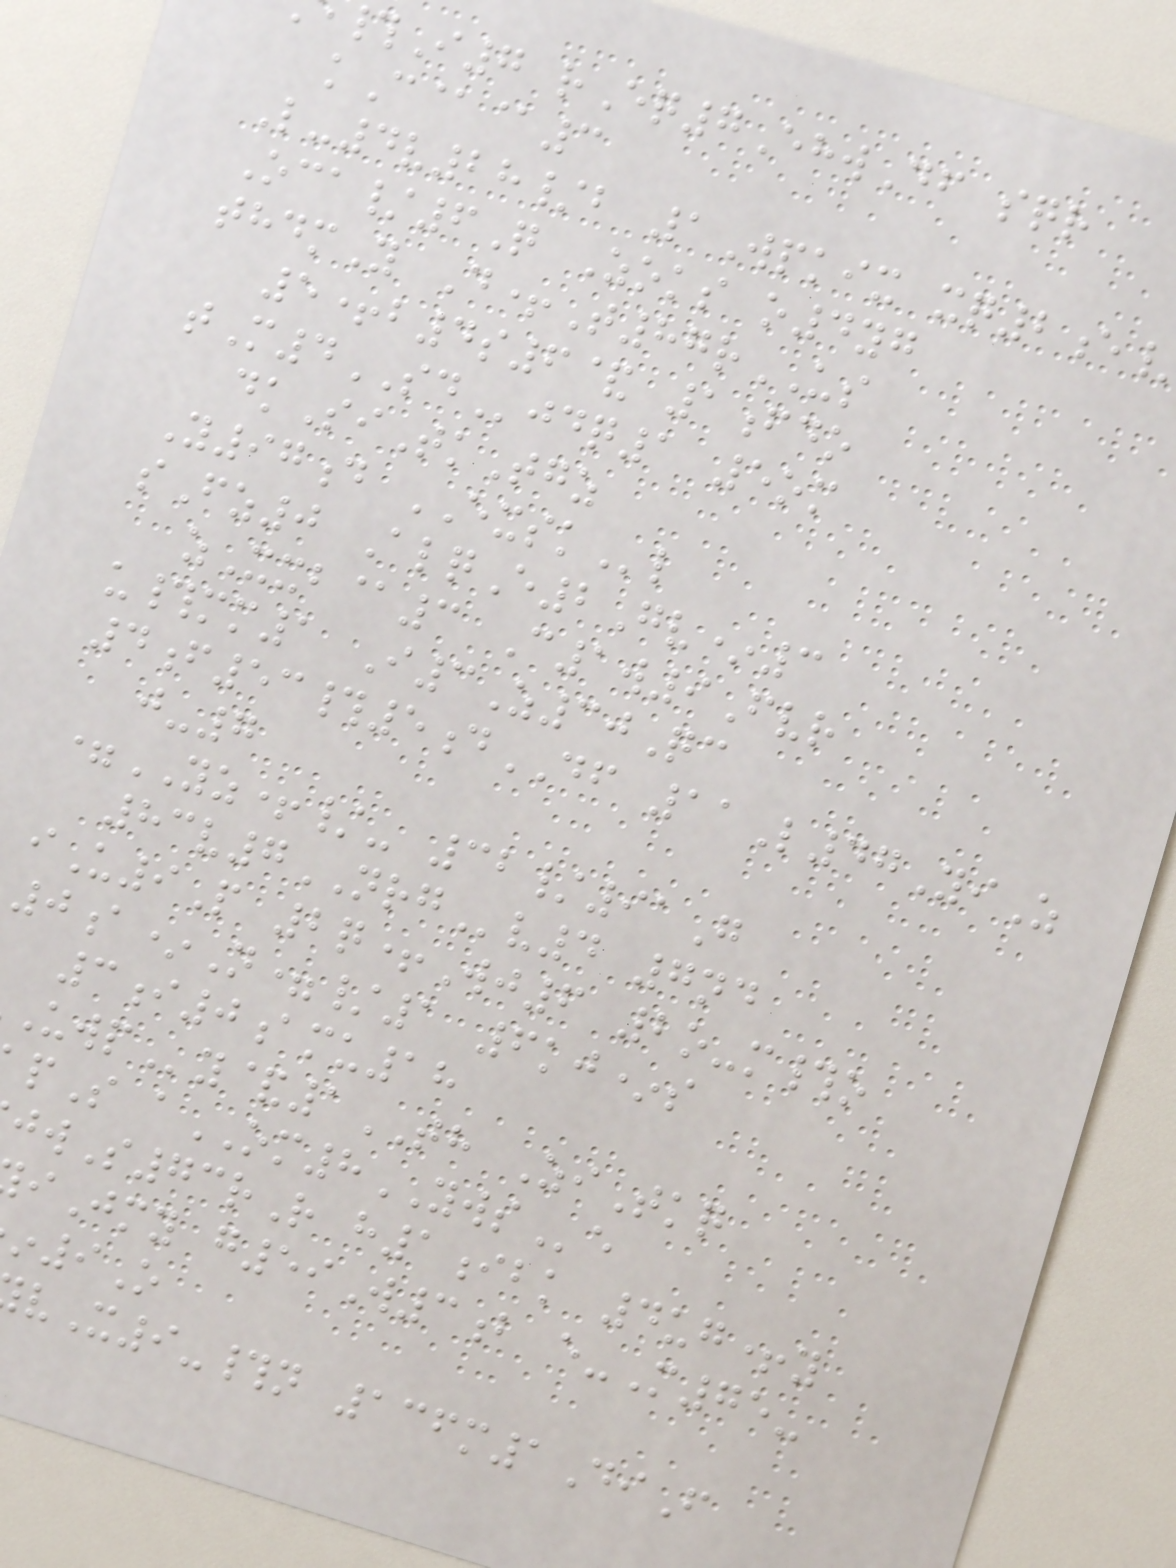#I7 rEq7EhwDf sqr
kC@@3
L-4v28/b 1Wpkix xq2e
Oca/6Q Zoks o4yg
thdmY D+T87rUS
5+b4s6& 1fdo
tM4SDjdq1 5om
dkSiTkTgz
Y97d EXSKl
sFz0 AlqE2Gv*3
zXxb@3 C1w9Fvr
u#mm1 I3Z30Qc
4f53#5dDF 11L47YiZ
j-7
=YZ+/- 32/91G
83v7NRGv4 7nd
iU9P 2q+Wj6 2o-m#o
0a*N=/1 6kj*s
3i0amu18
y&1TH ZiTkq
pS aOM8YWSe
wS73rR h1ibk 4ug+y
iJmy g59W3b e-M75-
9O
vX9-#n 136m1DiF
